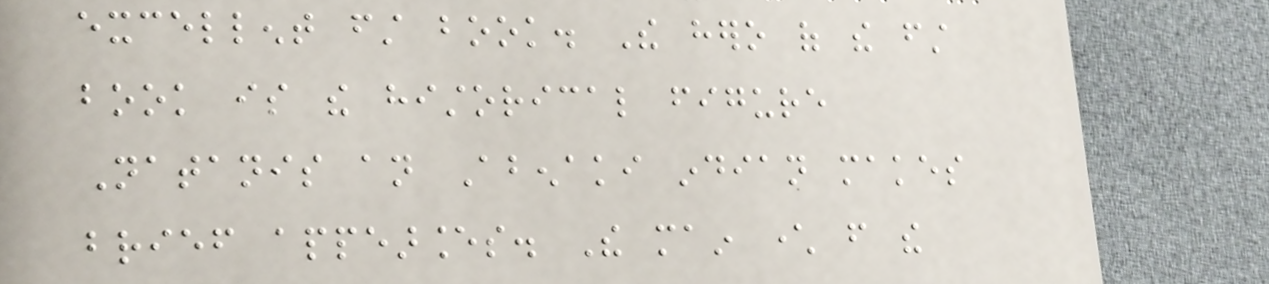excellent first book. The hero of the first
book is the historical figure
Natanis an Abenaki indian makes
brief appearances. The main character from the
